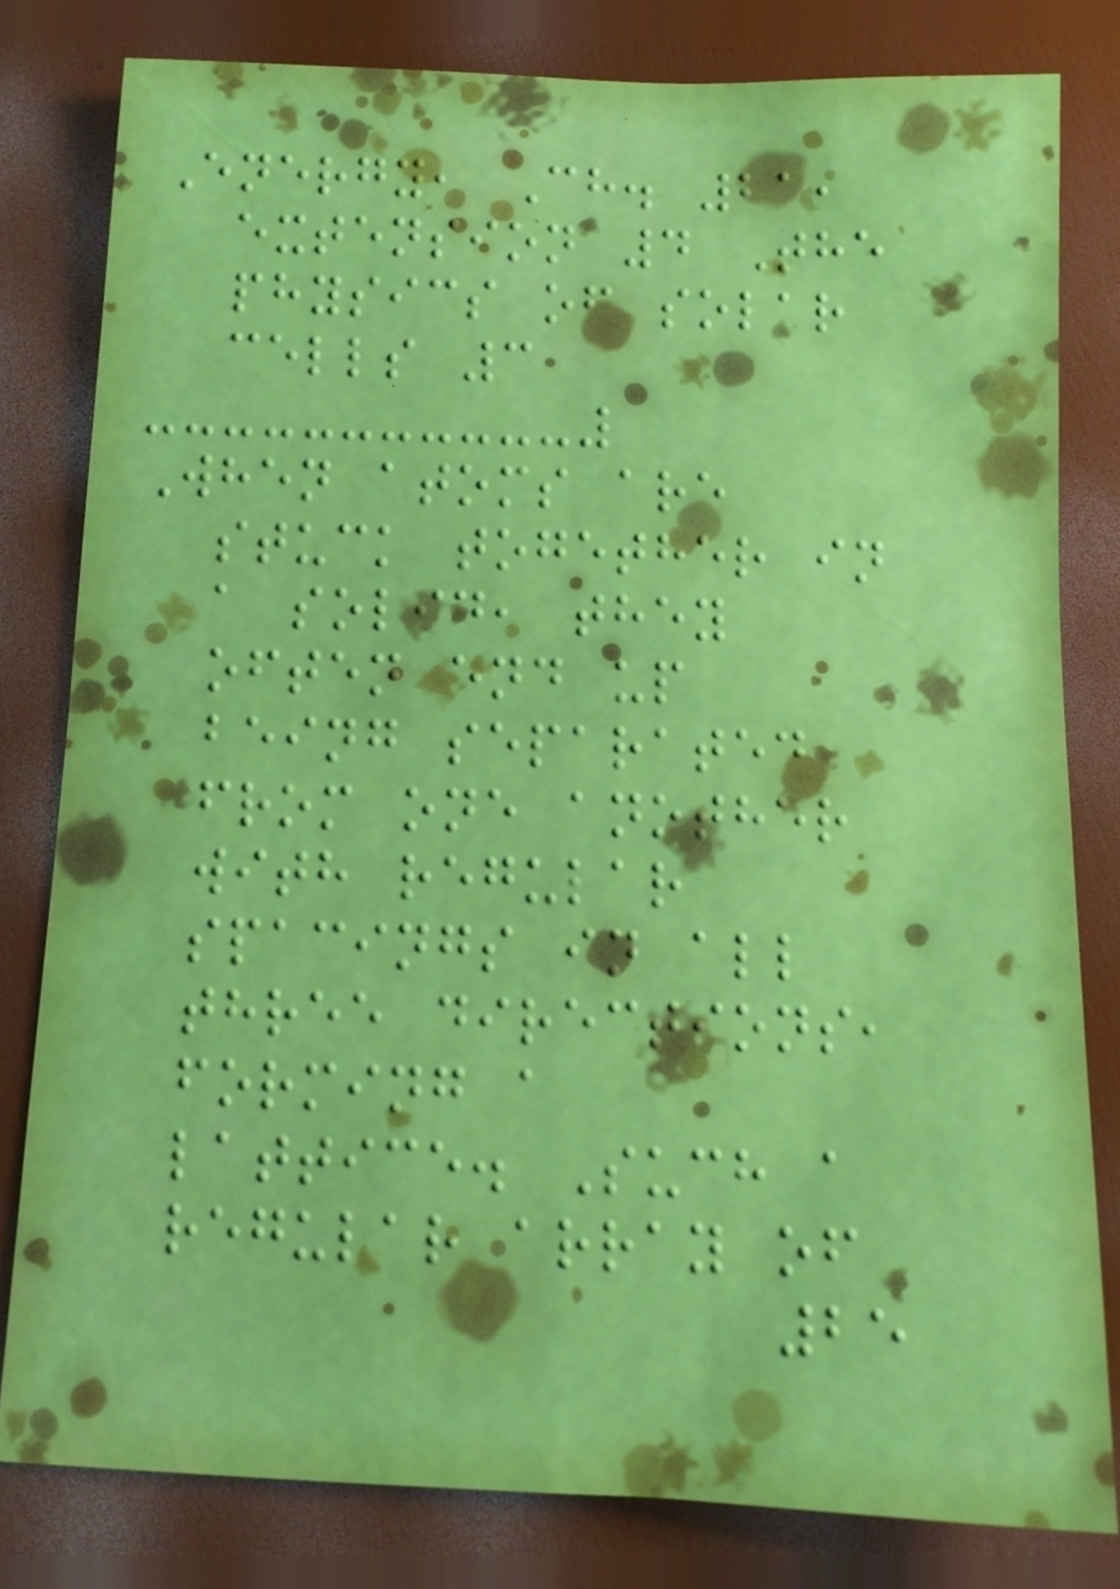Energy, Ch. 21,
extension 4 The
physics of solar
cells 3
When atoms are
stuck together in
a solid, they
often end up
being separated
from one another
with regular
spacings in all
three directions,
forming a
lattice. Such a
regular array of
25
